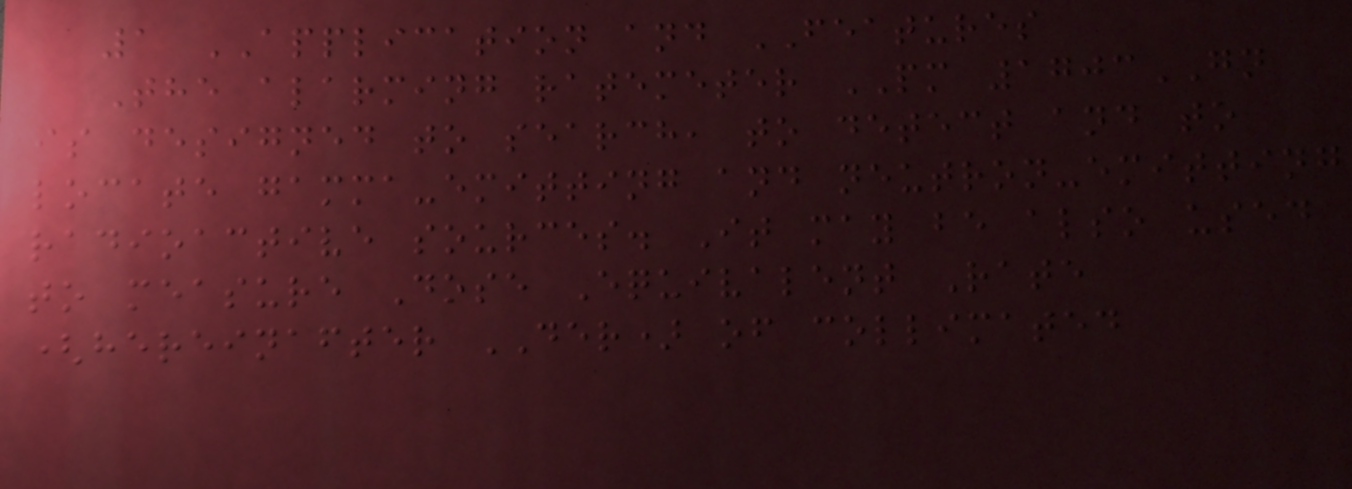1 APPLICATION and FEATURES
The alarming ratemeter PM 1703GN
is designed to search, to detect and to
locate gamma-emitting and neutron-emitting
radioactive sources. It may be also used
to measure Dose Equivalent Rate
(hereinafter DER) of collimated
